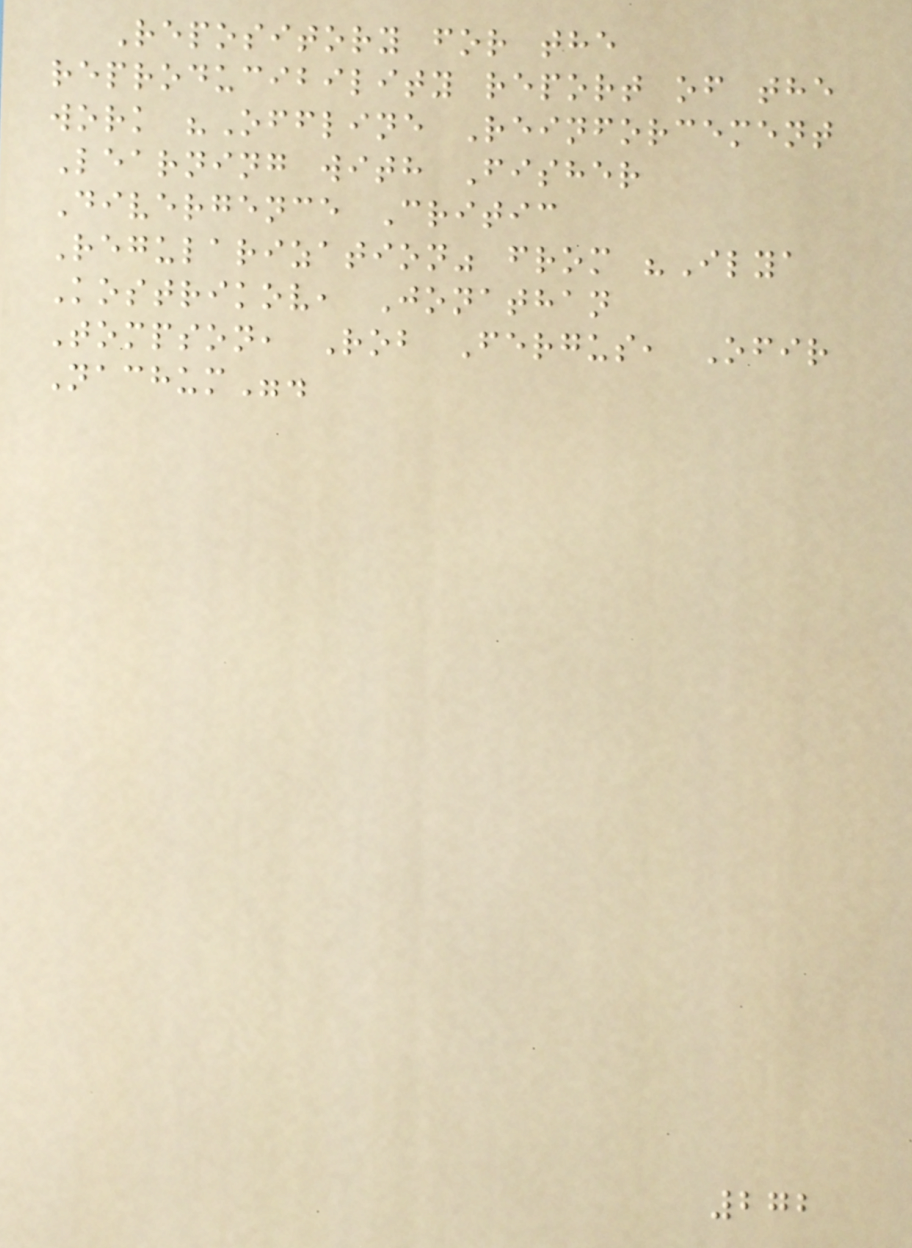Repository for the
reproducibility report of the
work "Offline Reinforcement
Learning with Fisher
Divergence Critic
Regularization" from "Ilya
Kostrikov, Jonathan
Tompson, Rob Fergus, Ofir
Nachum".
272
